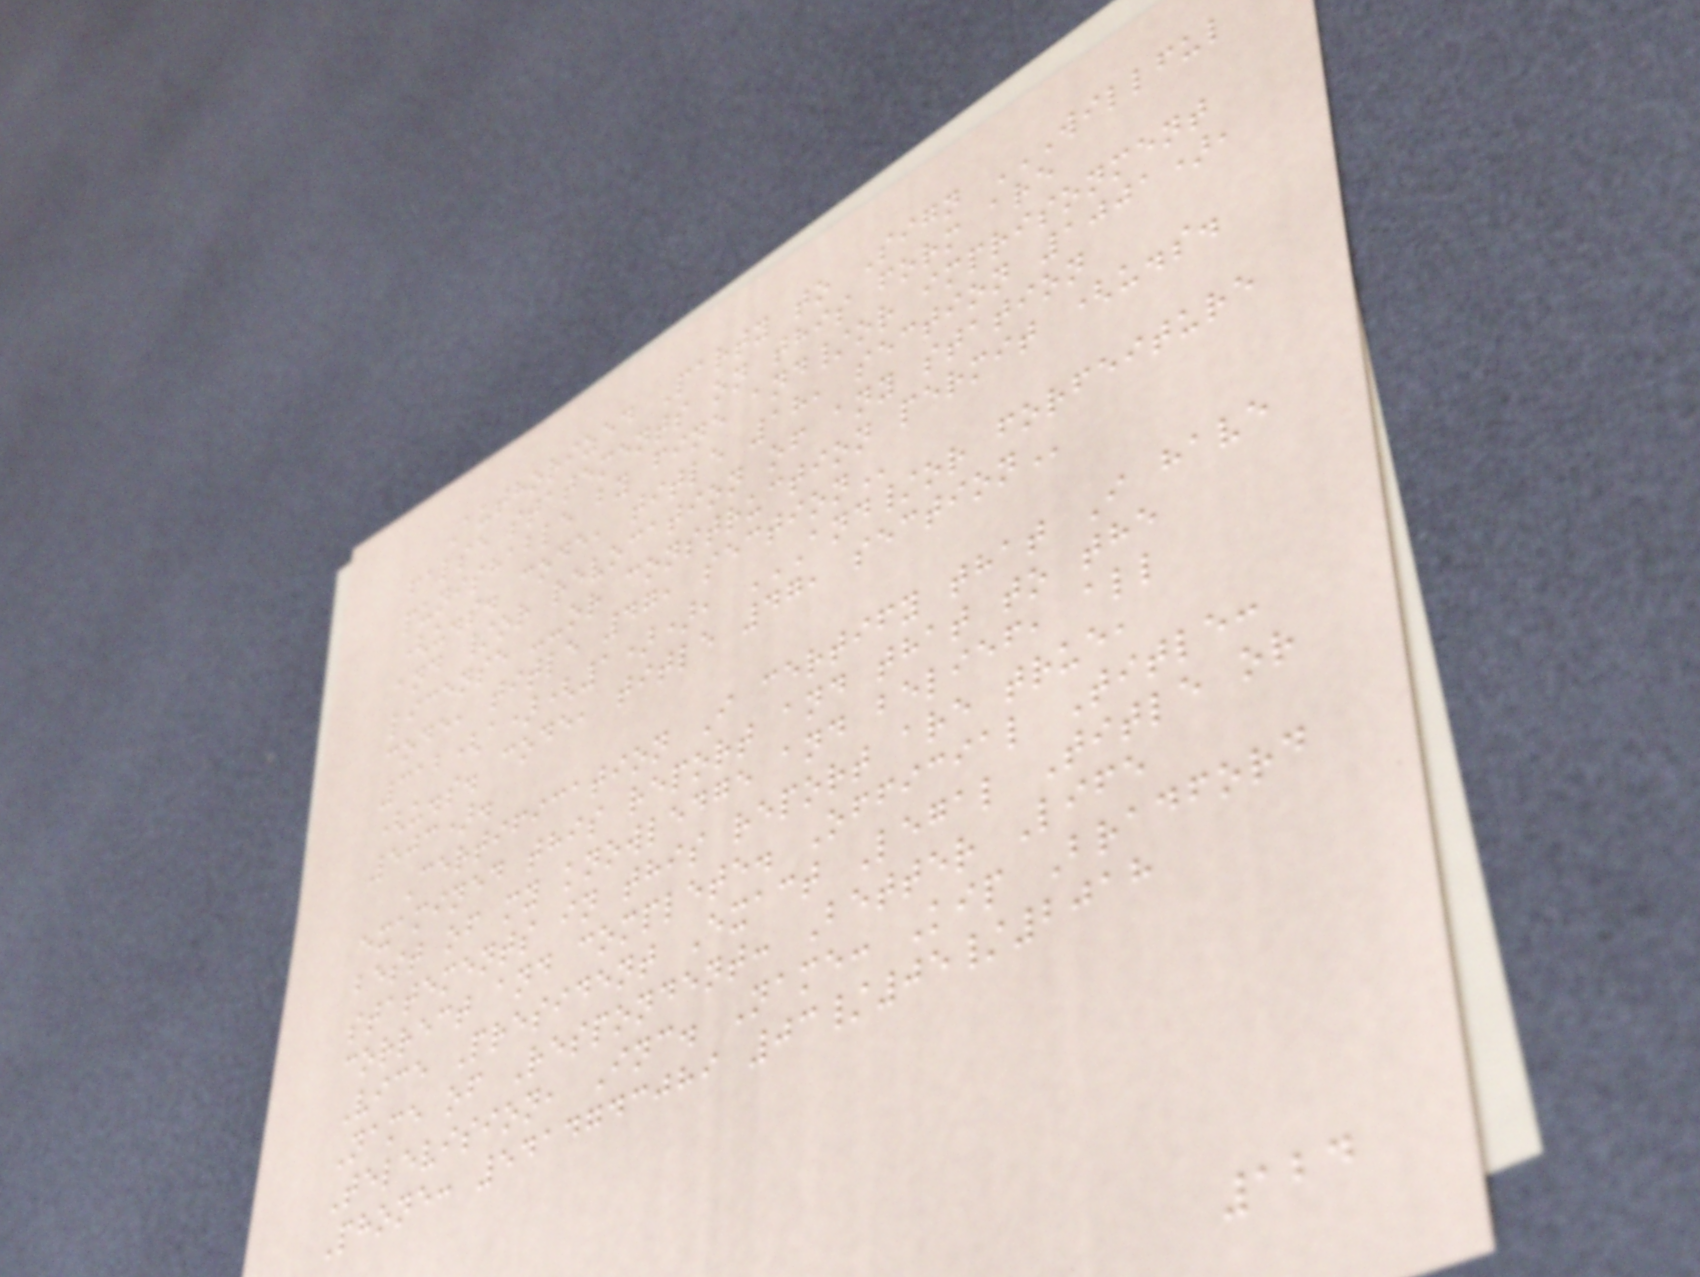Authorized Party to Sign WILLFUL
FALSE STATEMENTS ON THIS FORM ARE
PUNISHABLE BY FINE AND/OR IMPRISONMENT
(U.S. CODE, TITLE 18, SECTION 1001),
AND /OR REVOCATION OF ANY STATION
LICENSE --OR CONSTRUCTION PERMIT (U.S.
CODE, TITLE 47, SECTION
312(a)(1)), AND/OR FORFEITURE
(U.S. CODE, TITLE 47, SECTION
503).
Certification I certify that I have
examined this report and that to the
best of my knowledge and belief, all
statements in this report are true,
correct and complete. Official Title:
Vice President Exact Legal Title or
Name of Respondent: Better Life
Television, Inc. Name: Kip Bradford
Phone: 5414743089 03/05/2018
124
